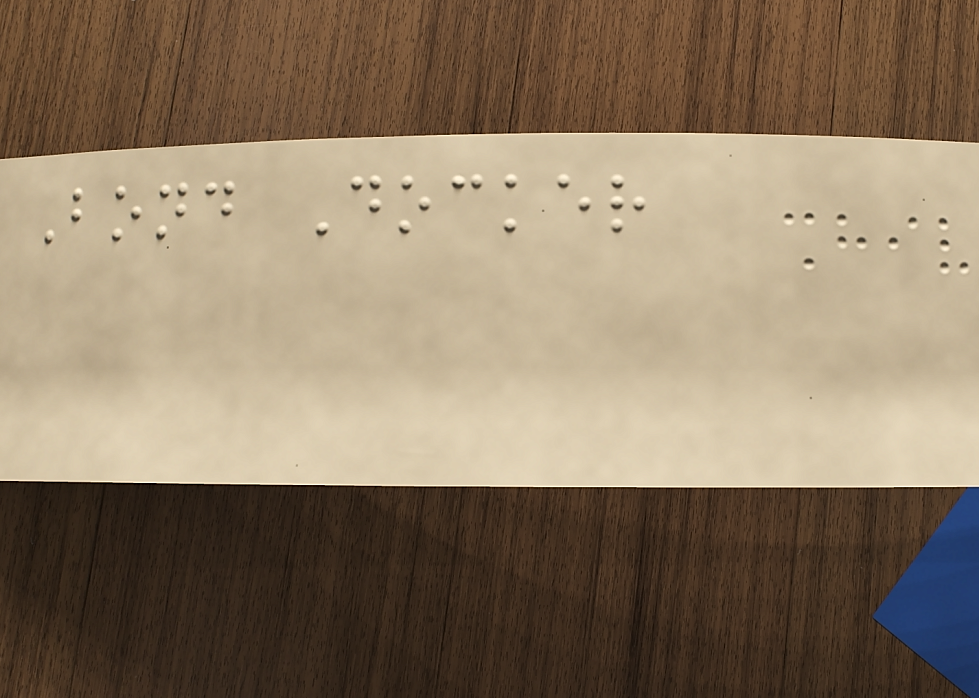Bond Docker
